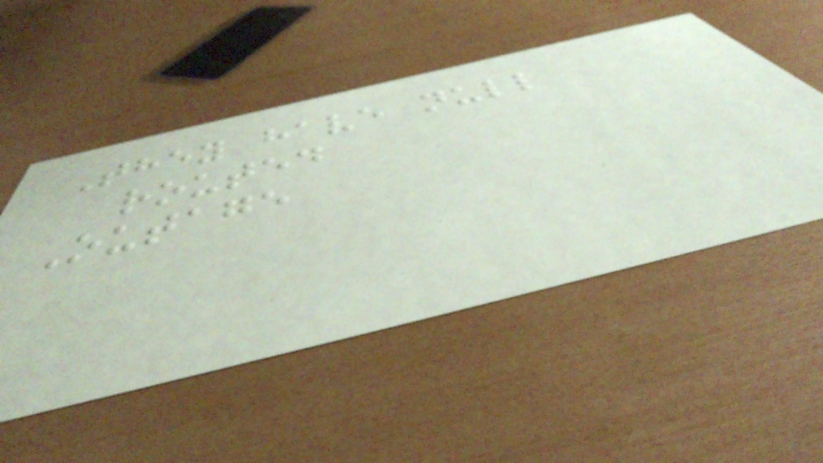They have null
routed
Outage
